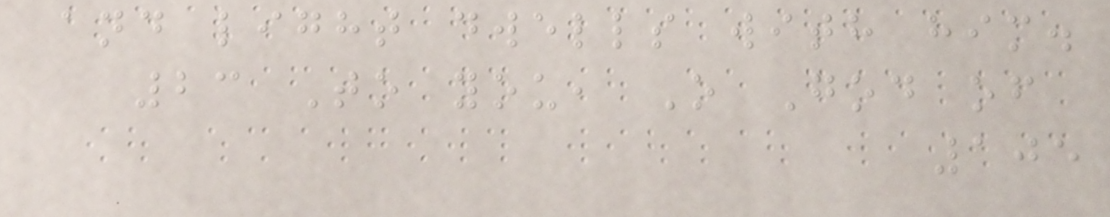and light dwells with him.
23 To you, O God of
105
